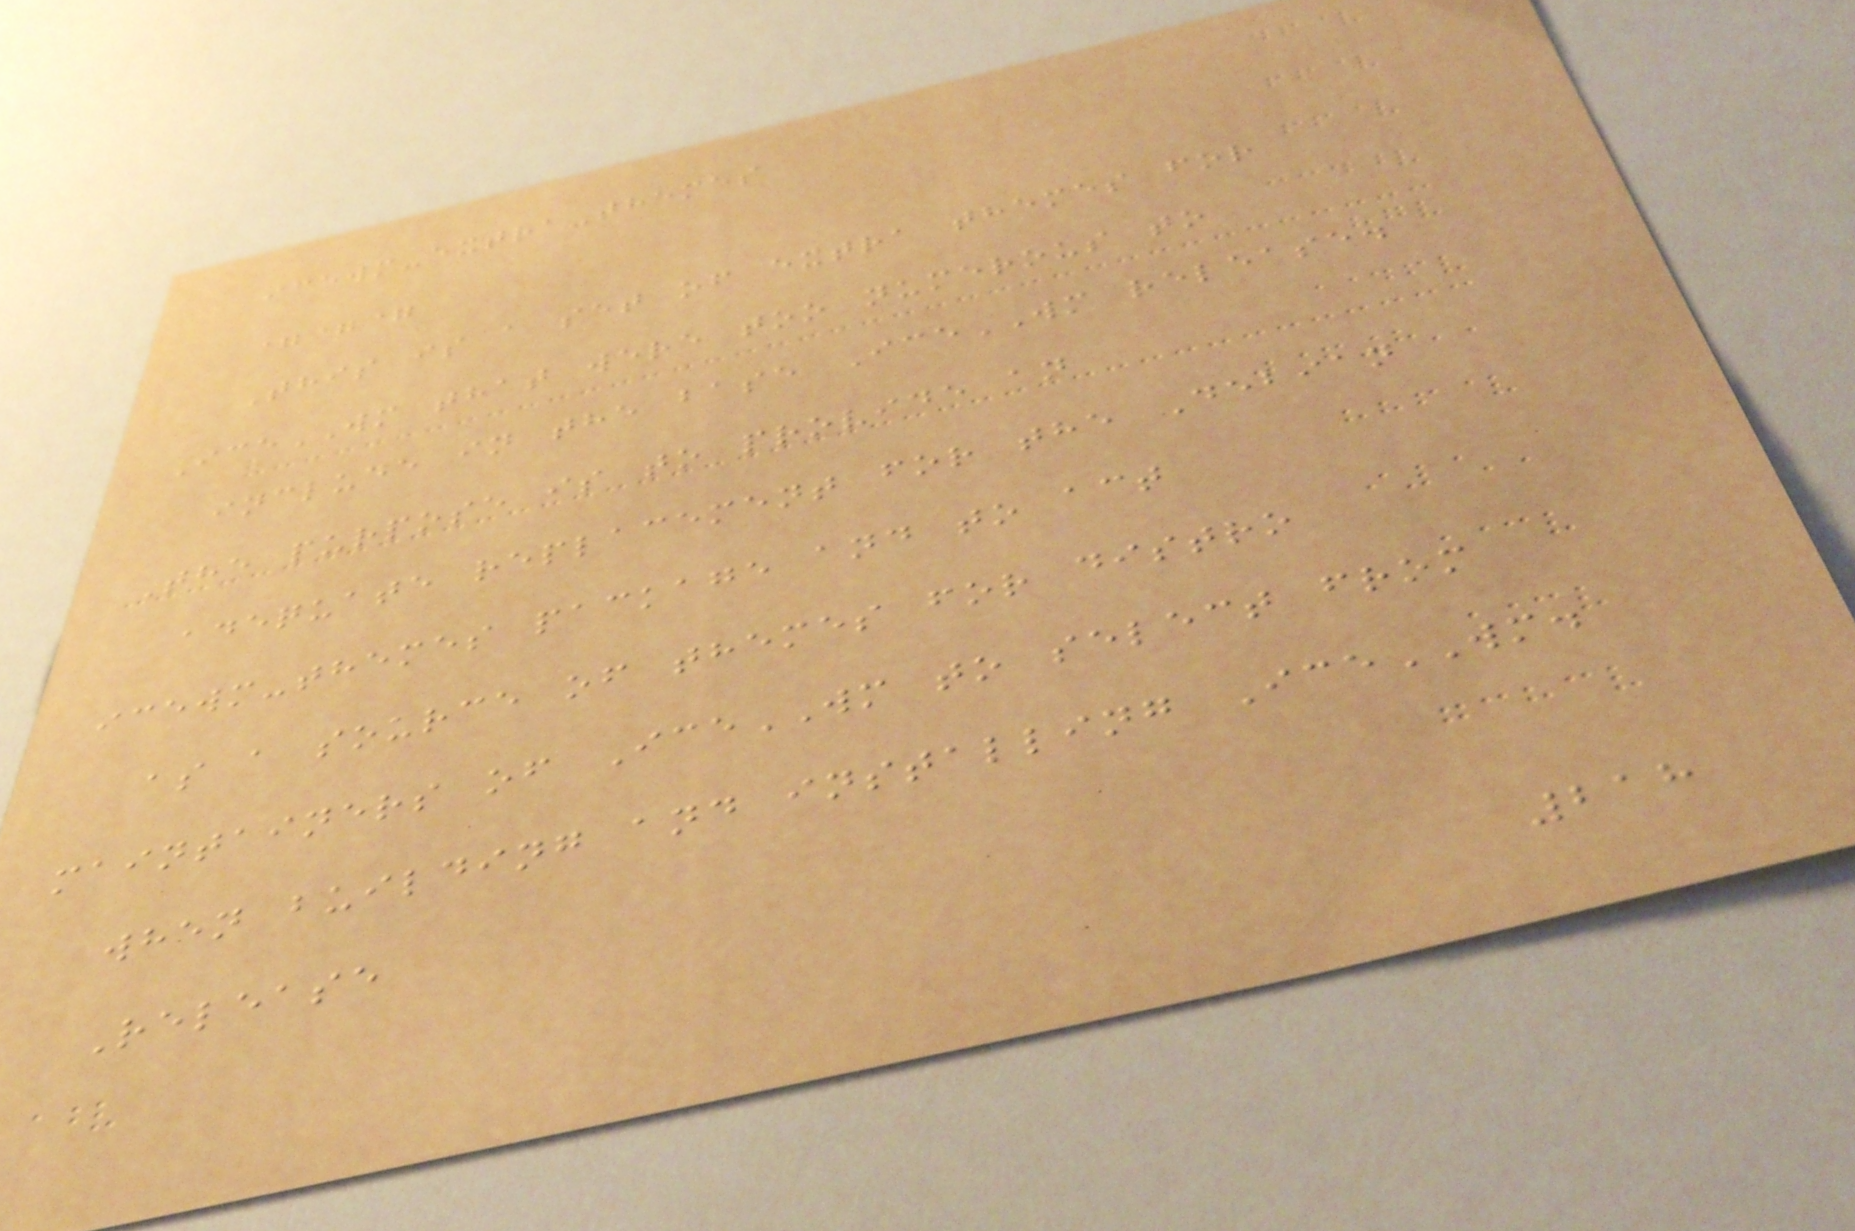icewm-extra-themes
===
This is a set of extra themes for
IceWM that were too numerous to
include in the base IceWM release.
The purpose is to provide an
adequate replacement for the Debian
icewm-themes package and to act
as a source of themes for distro
maintainers of IceWM to select from
when building and installing IceWM.
Release
218
